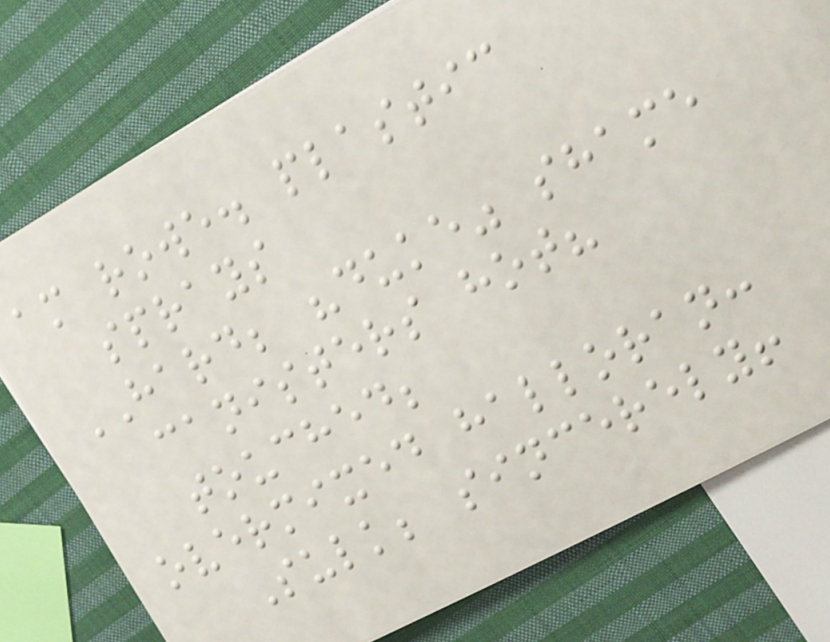am rowe. plastic
sprays
HARD; "duke" shame
canisters hot?
touched;
overmixed halloran:
Sulk; sincerely!
